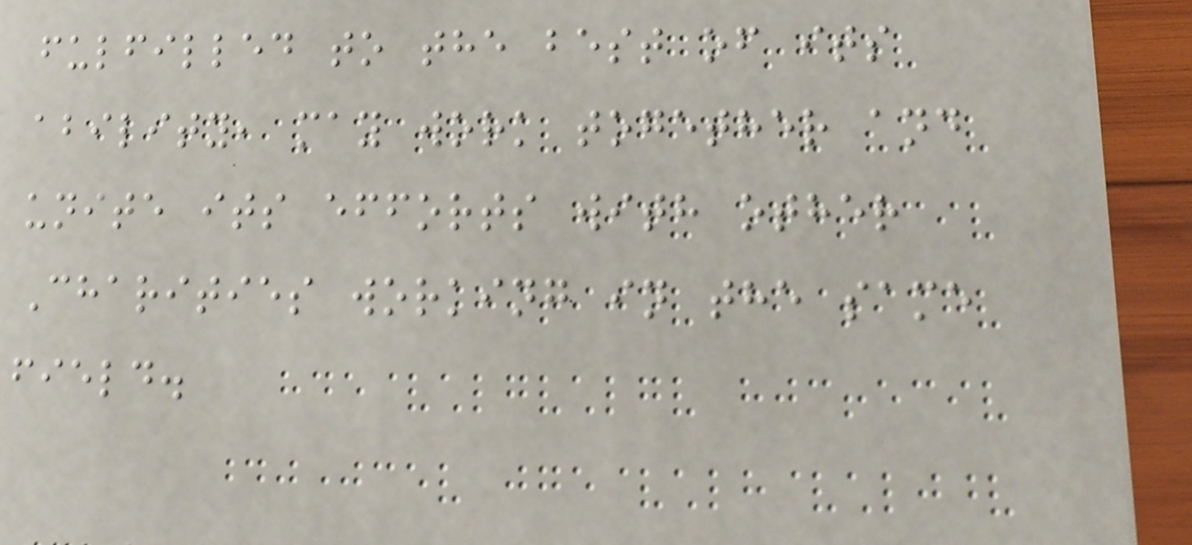fulfilled to the best of its
ability, may work together and
unite its efforts with other
Charities working in the same
field.
